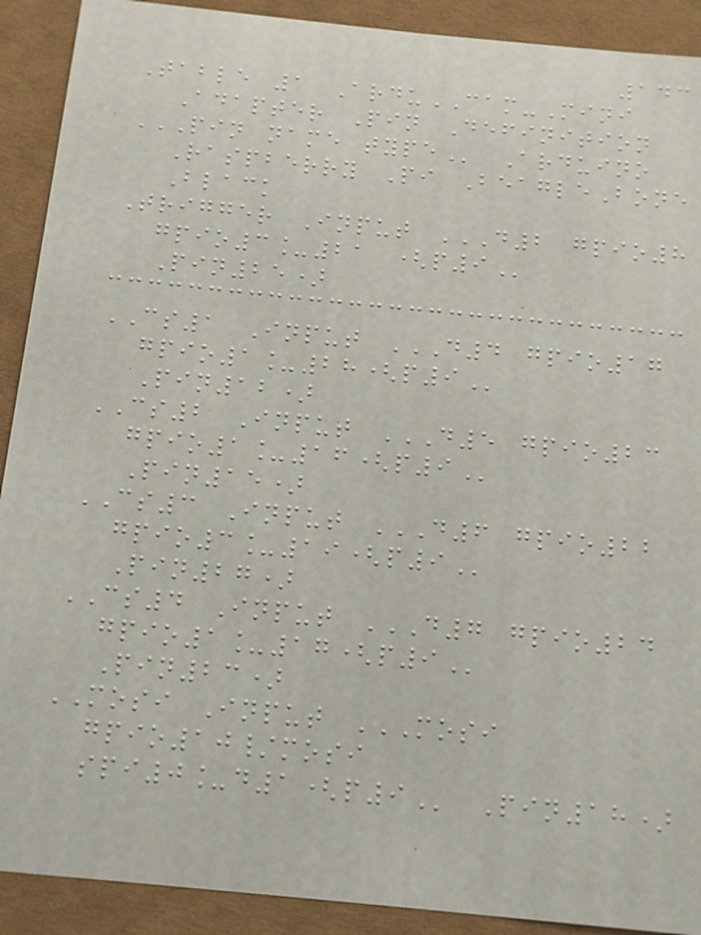143
Table 1 ArduCAM-Mini
Adapter Pin Definition
PIN NAME TYPE Arduino
Raspberry Pi BeagleBone
Black
Trigger Input D2 GPIO8
GPIO3_21 (P9
Pin25)
CS1 Input D4 GPIO17
GPIO1_28(P9
Pin12)
CS2 Input D5 GPIO23
GPIO1_16(P9
Pin15)
CS3 Input D6 GPIO22
GPIO3_19(P9
Pin27)
CS4 Input D7 GPIO24
GPIO1_17(P9
Pin23)
MOSI Input MOSI
GPIO10/MOSI
SPI0_D1(P9 Pin18)
